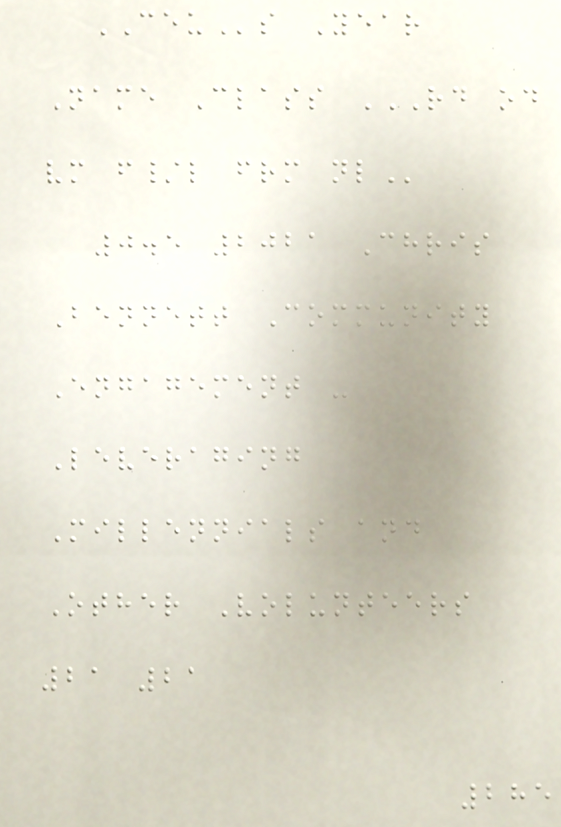CEUs Year
Name Class RD OD
VM F/L FRM NL
0.5 2021 Chris
Bennett Community
Engagement -
Leveraging
Millennials and
Other Volunteers
21 21
285
